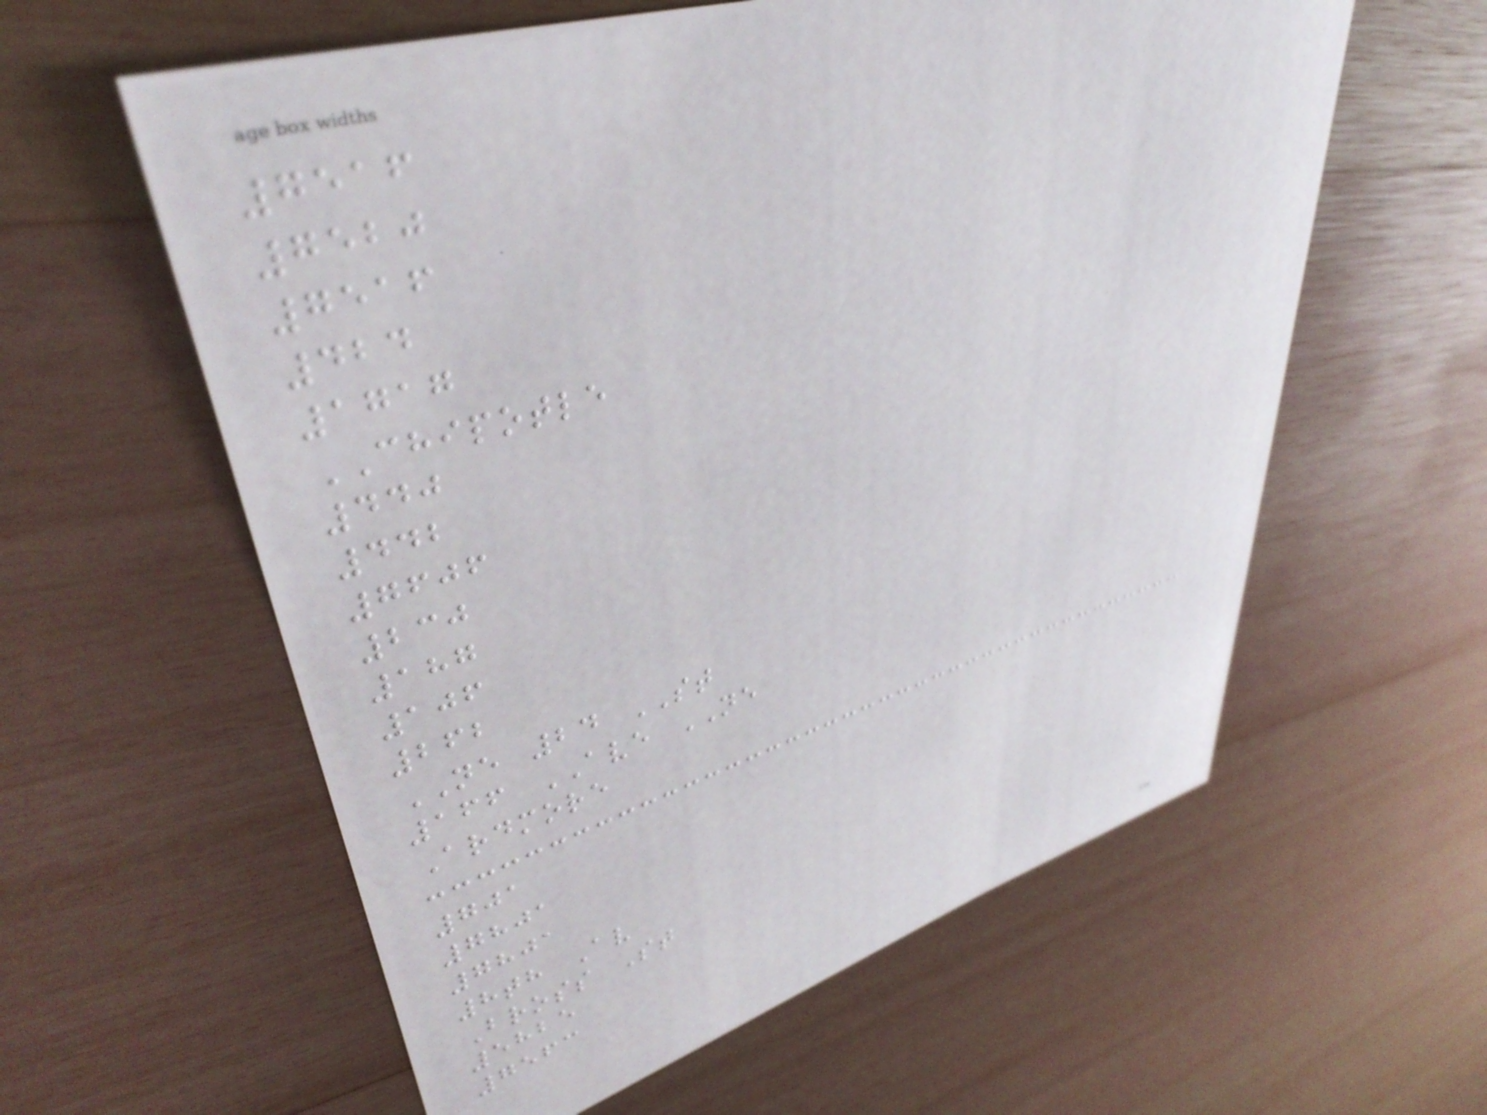7516
7520
7516
424
1717
CHIPOTLE
440
442
7606
230
187
106
262
NE 24 ST
166 AVE NE
Ardmore
701
7801
7801
8th Av
Bross St
5825
7563
